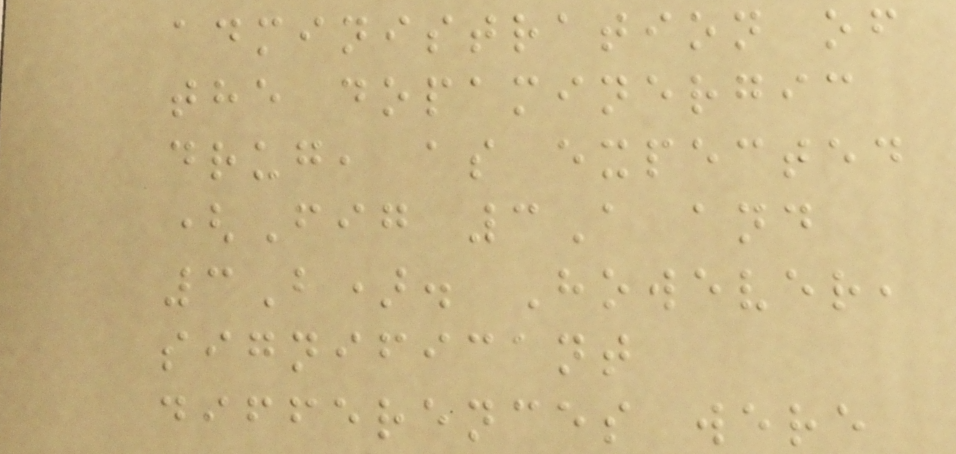administration of
the dopaminergic
drug, as expected
(Fig 3A and
3B). However,
significant
differences were
